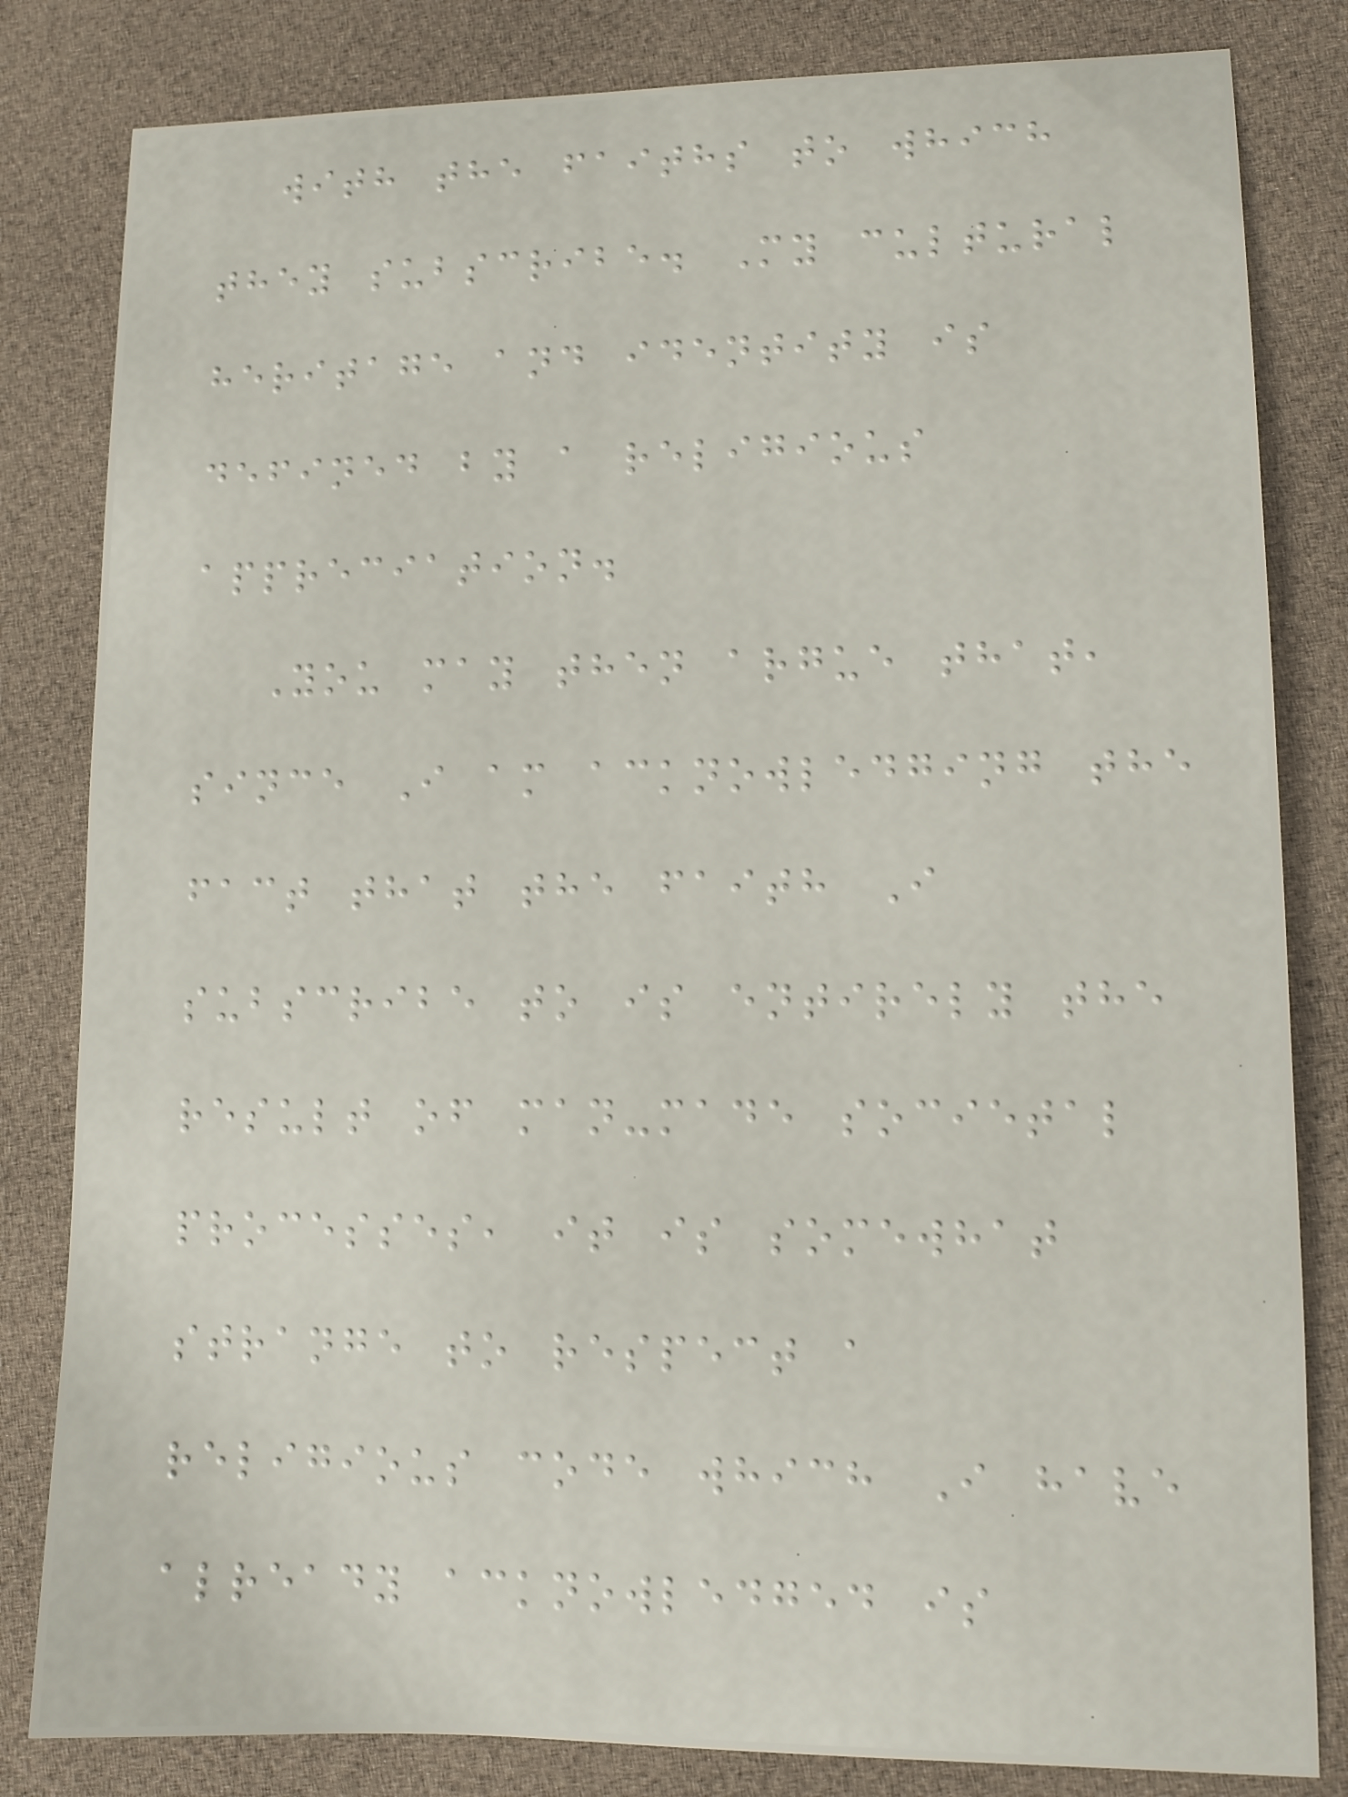with the faiths to which
they subscribe. My cultural
heritage and identity is
defined by a religious
appreciation.
You may then argue that,
since I am acknowledging the
fact that the faith I
subscribe to is entirely the
result of man-made societal
processes, it is somewhat
strange to respect a
religious code which I have
already acknowledged is
